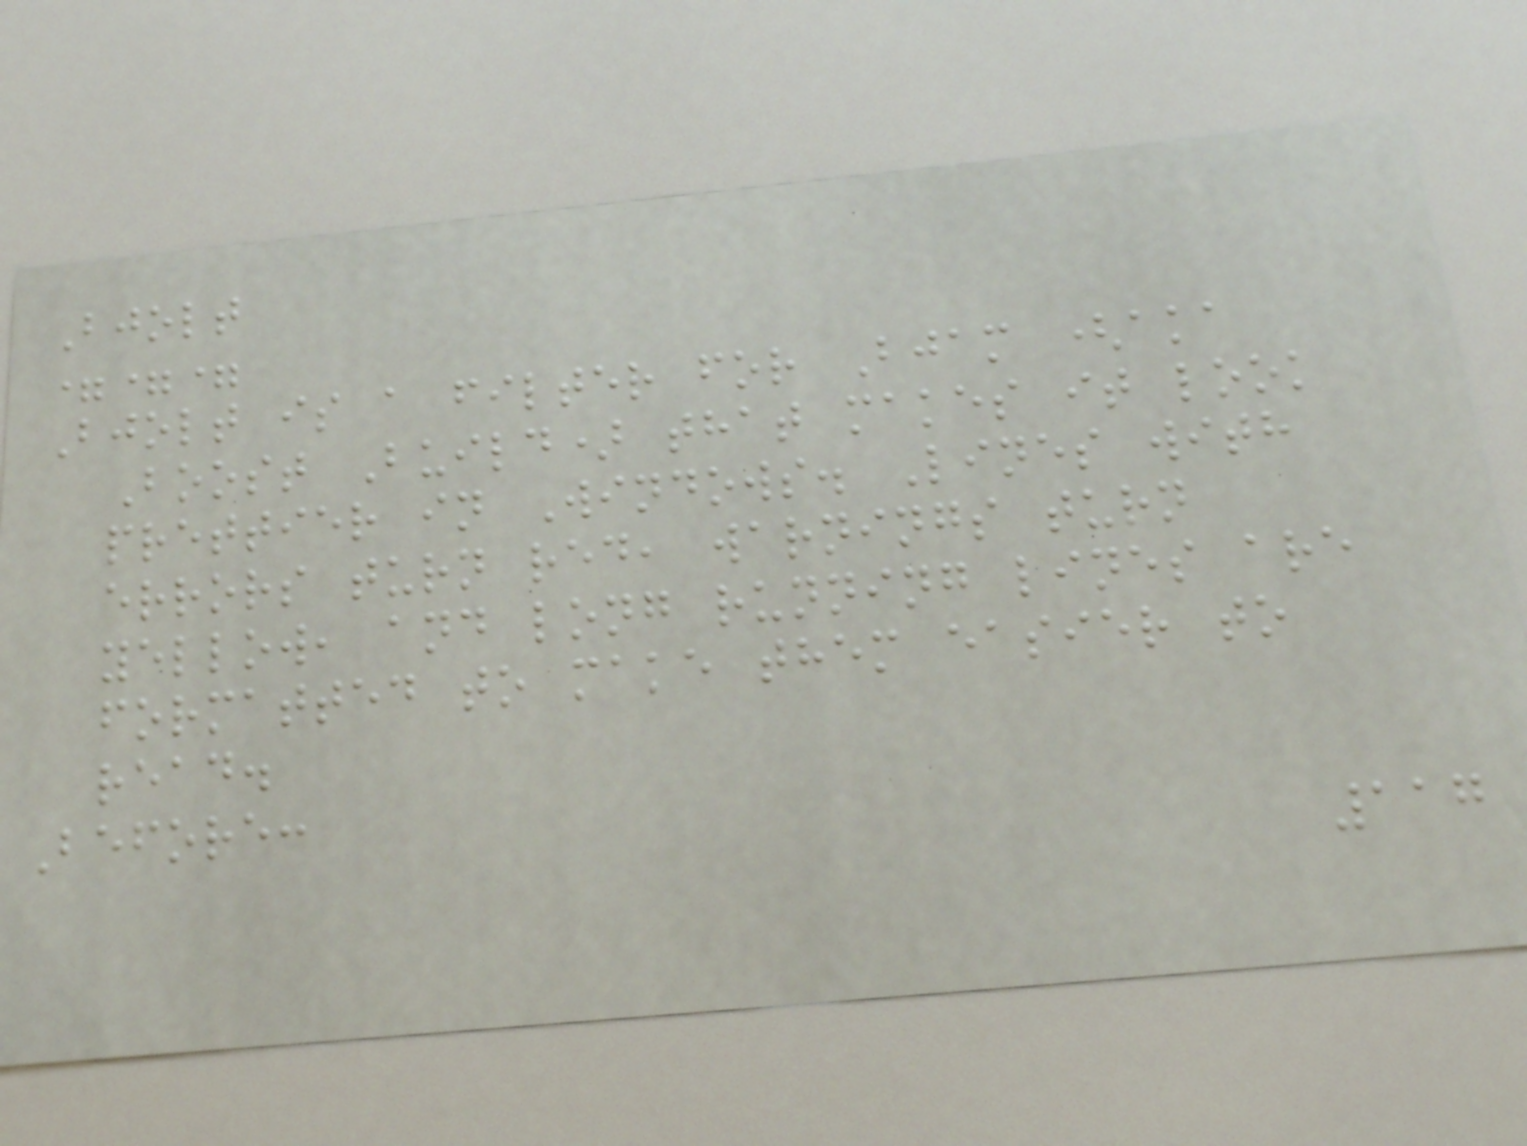Bjolt
===
Bjolt is a filter for Bjam (aka
Boost Build) that makes it look
prettier in Windows. Lines with
errors turn red, warnings turn
yellow, and long running lines are
formatted to make them easier to
read.
Before:
117
